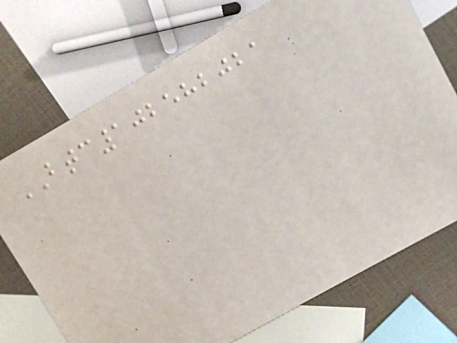BTC102582021
